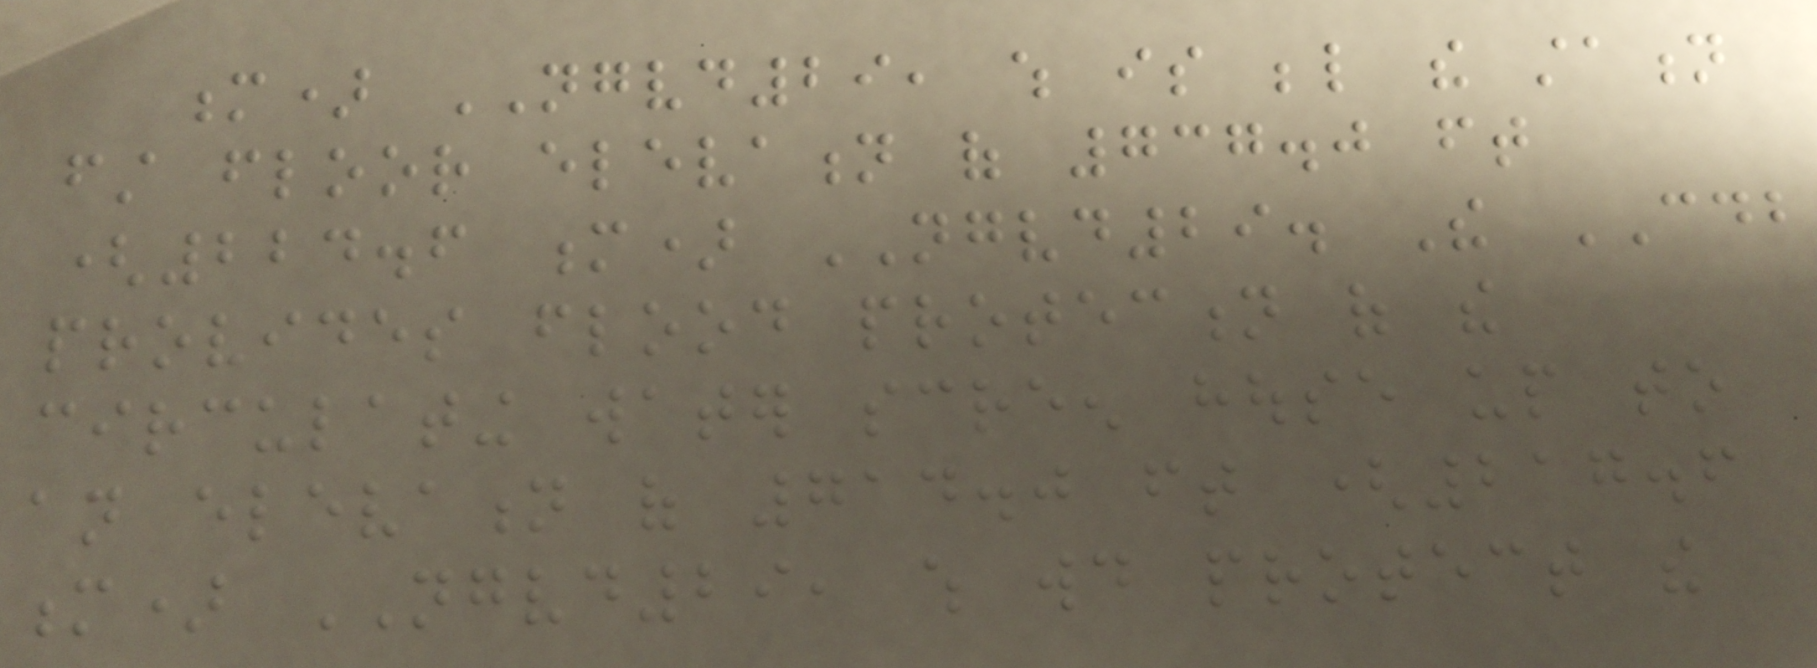m) NGVD29, which is below the station
first floor elevation of 737.0 ft
(224.6 m) NGVD29. The CDB
provides flood protection of the
circulating water screen house up to
an elevation of 714.0 ft (217.6
m) NGVD29, which would protect the
